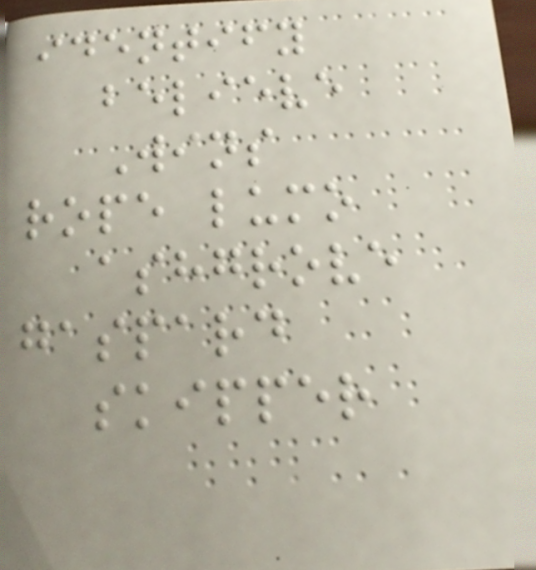identify
believe
Wins
rope lumo
ashgrove
gaspard
skipper
